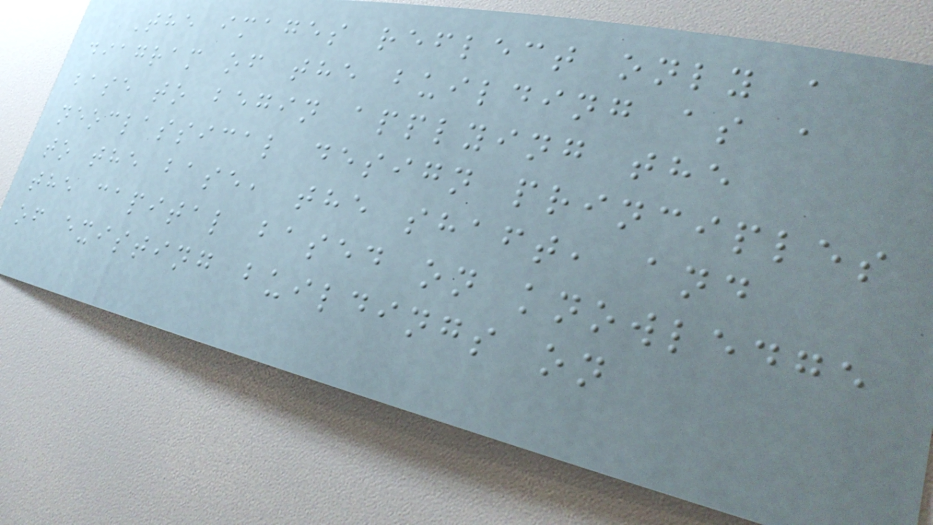The images reflect only a
diagram of the building as a
base to begin applying the
neoclassical design principles
to the base, the shaft, and
the capital based on knowledge
of existing buildings on
